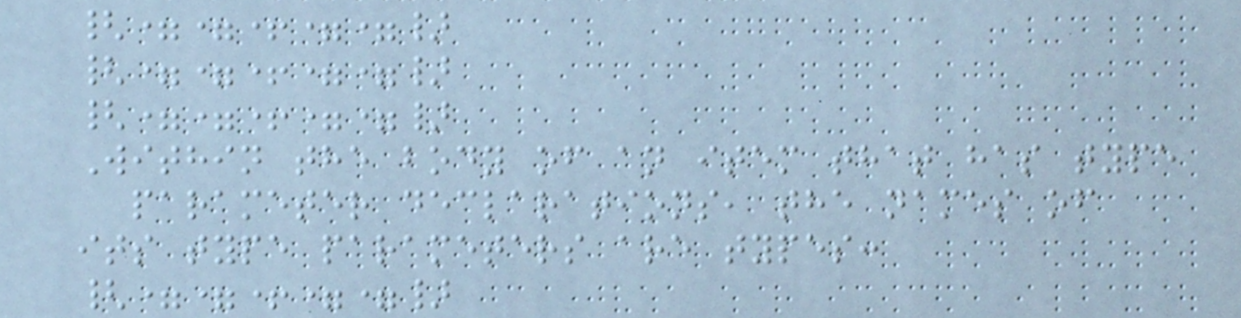{==+==}
{==+==}
{==+==}
Within the body of an item that has type
parameter declarations, the names of
its type parameters are types:
{==+==}
